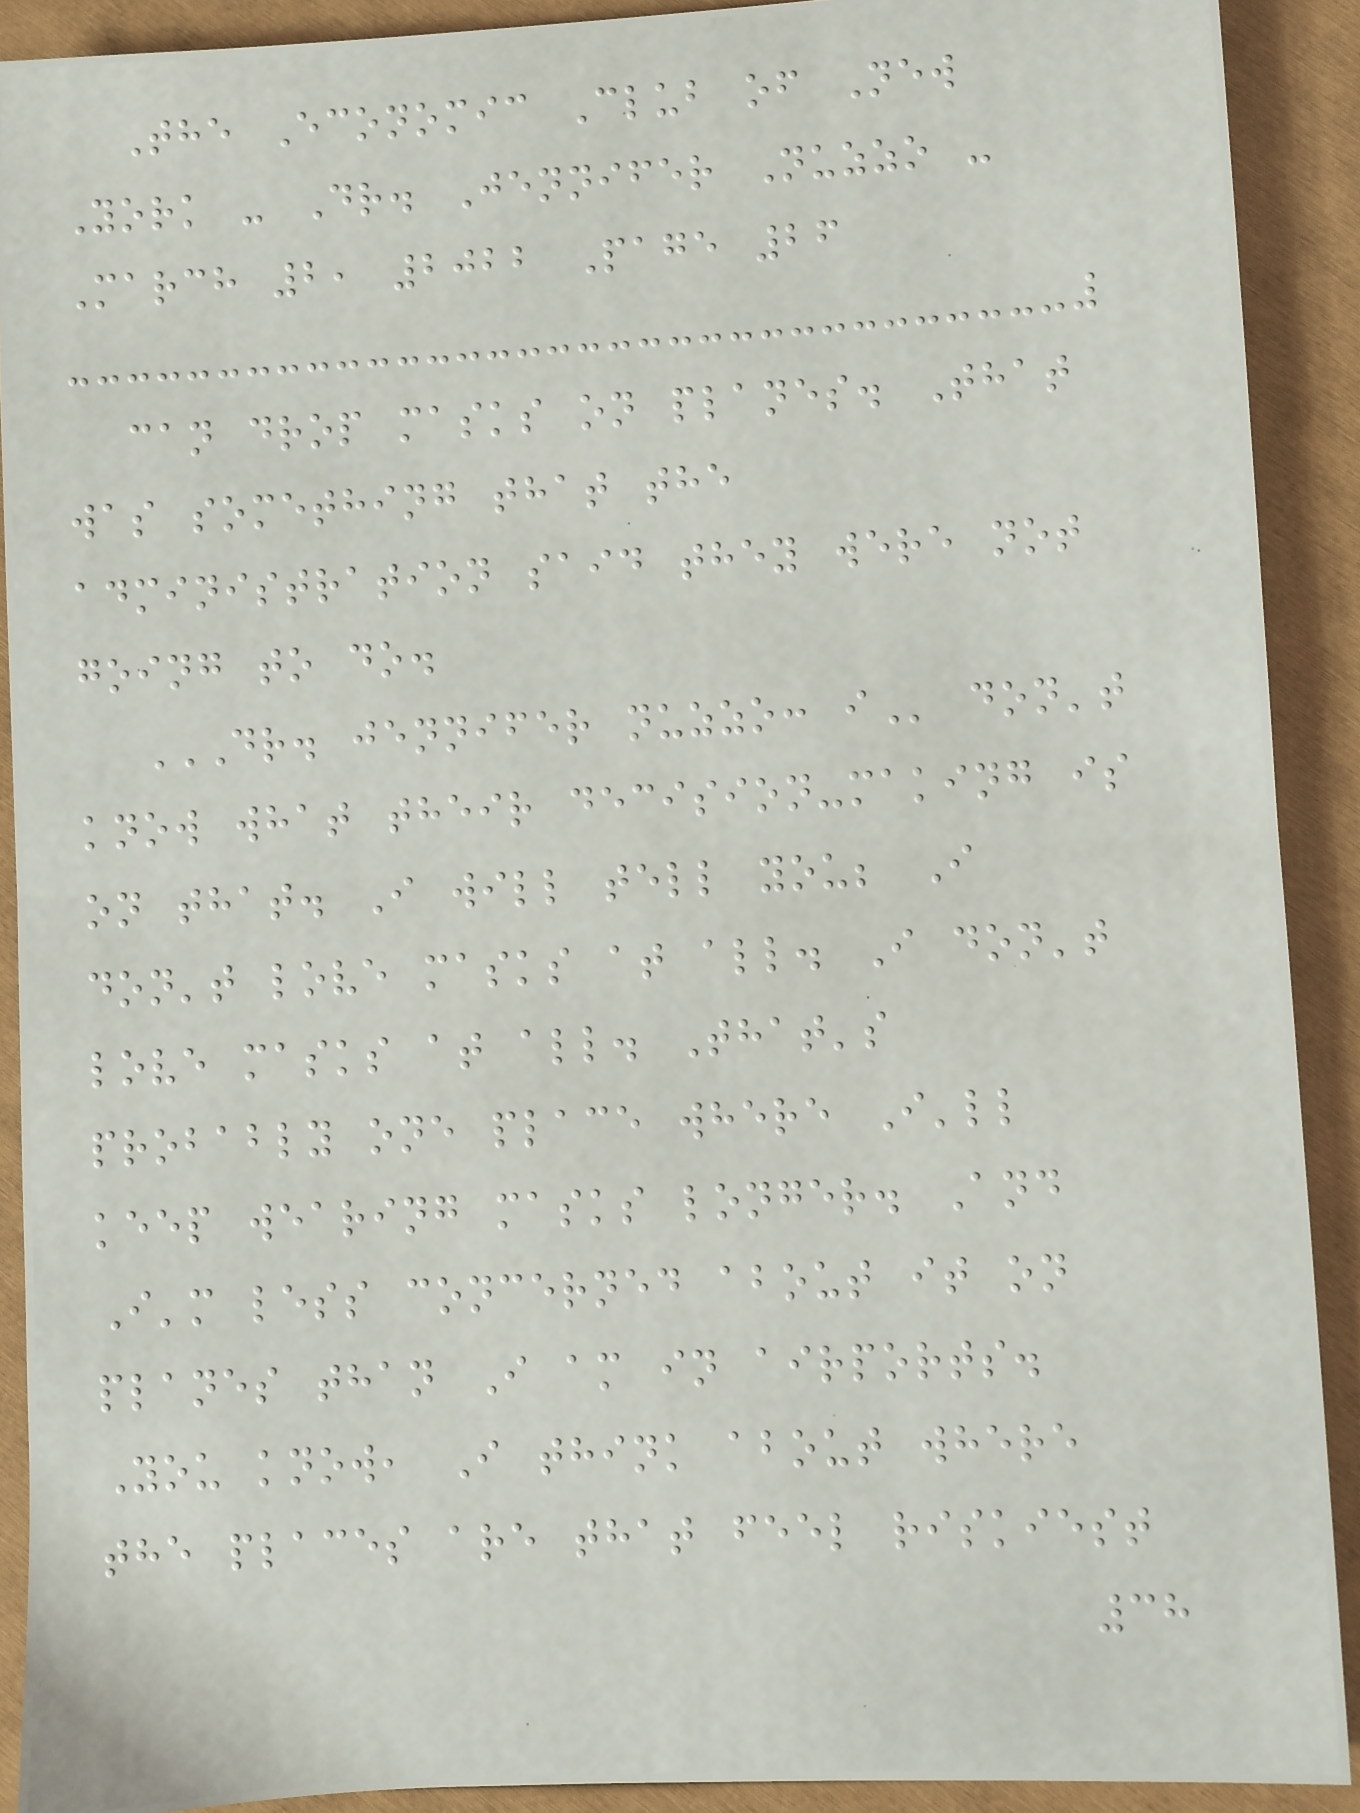The Economic Club of New
York - Dr. Jennifer Nuzzo -
March 2, 2022 Page 26
can drop masks on planes. That
was something that the
administration said they were not
going to do.
DR. JENNIFER NUZZO: I don't
know what their decision-making is
on that. I will tell you; I
don't love masks at all. I don't
love masks at all. That's
probably one place where I'll
keep wearing masks longer. And
I'm less concerned about it on
planes than I am in airports.
You know, I think about where
the places are that feel riskiest
38
